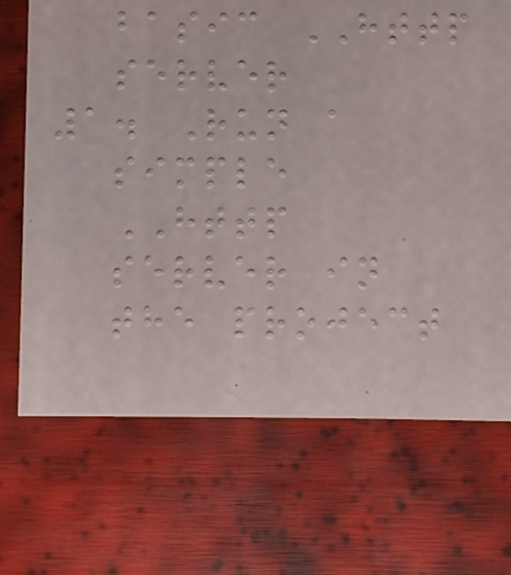basic HTTP
server
1. Run a
simple
HTTP
server in
the project
